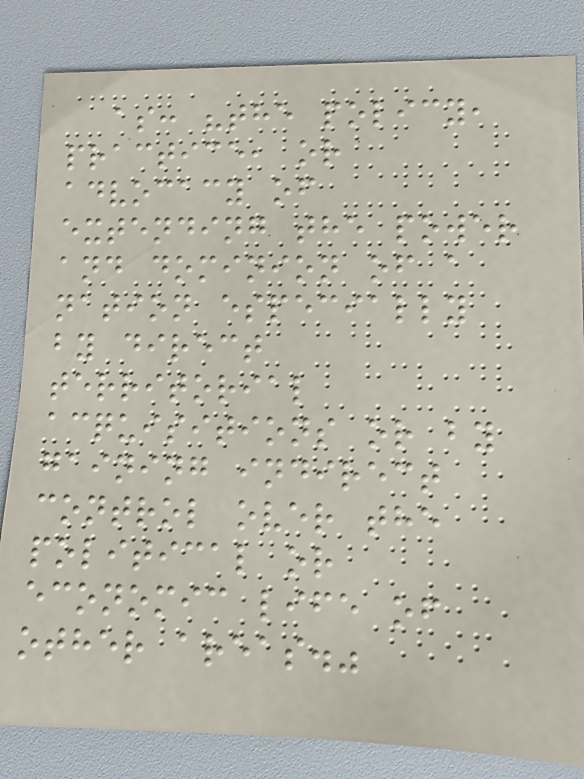as: "the policy,
practice, or
advocacy of
extending the power
and dominion of a
nation especially
by direct
territorial
acquisitions or by
gaining indirect
control over the
political or
economic life of
other areas."
